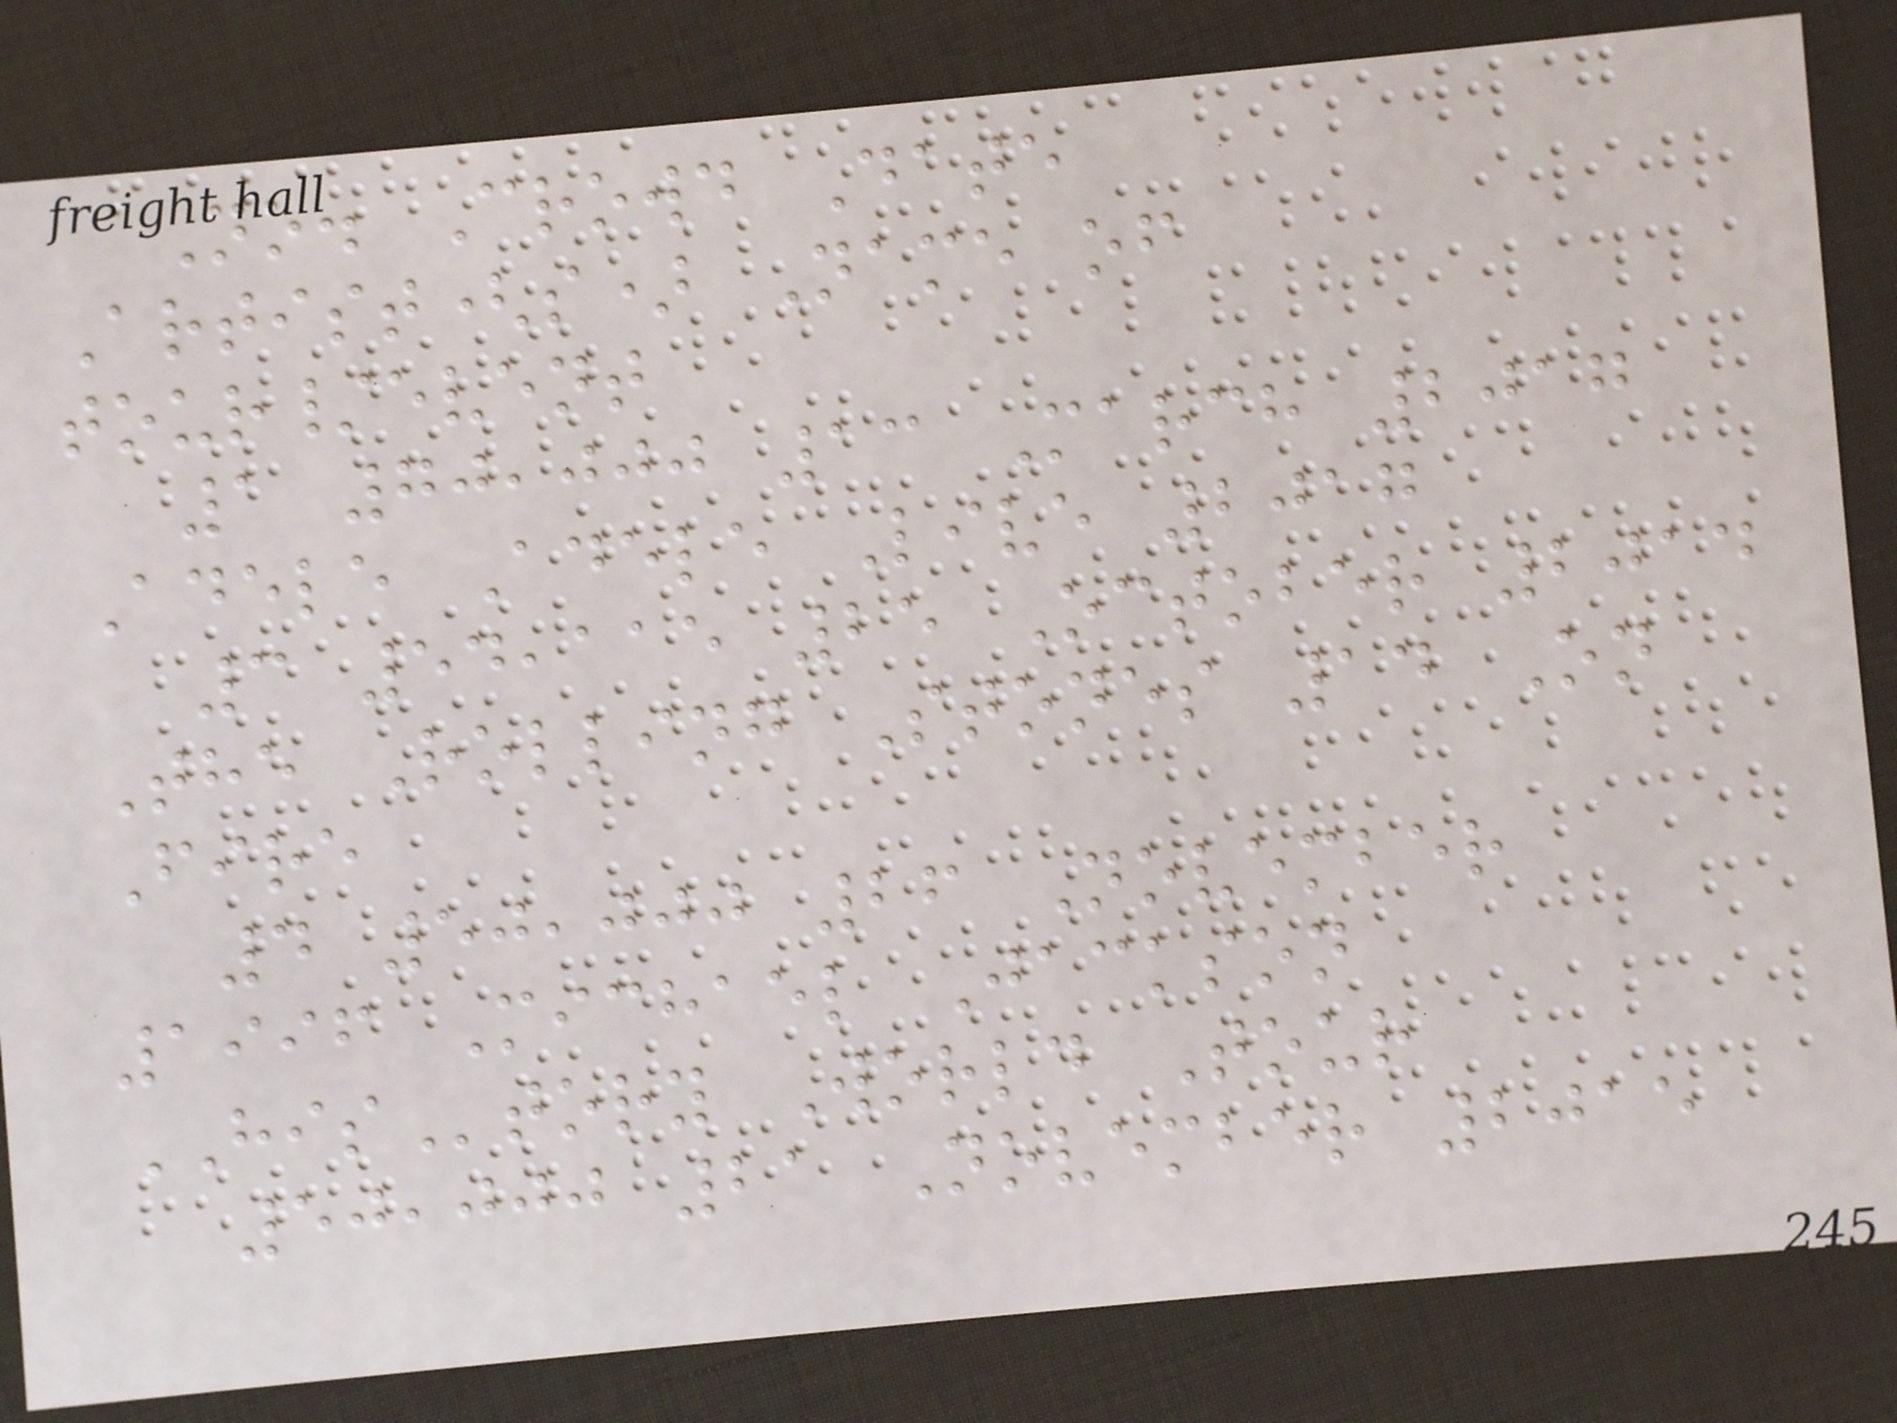No. Crowd Date
Artist(s) Name of
tour/event
1 70,000 13 March 2017
Adele Adele Live 2017
3 54,115 25 October 2014
The Rolling Stones 14 On
Fire
4 50,000 26 November
1996 Michael Jackson
HIStory World Tour
50,000 21 November 2015
